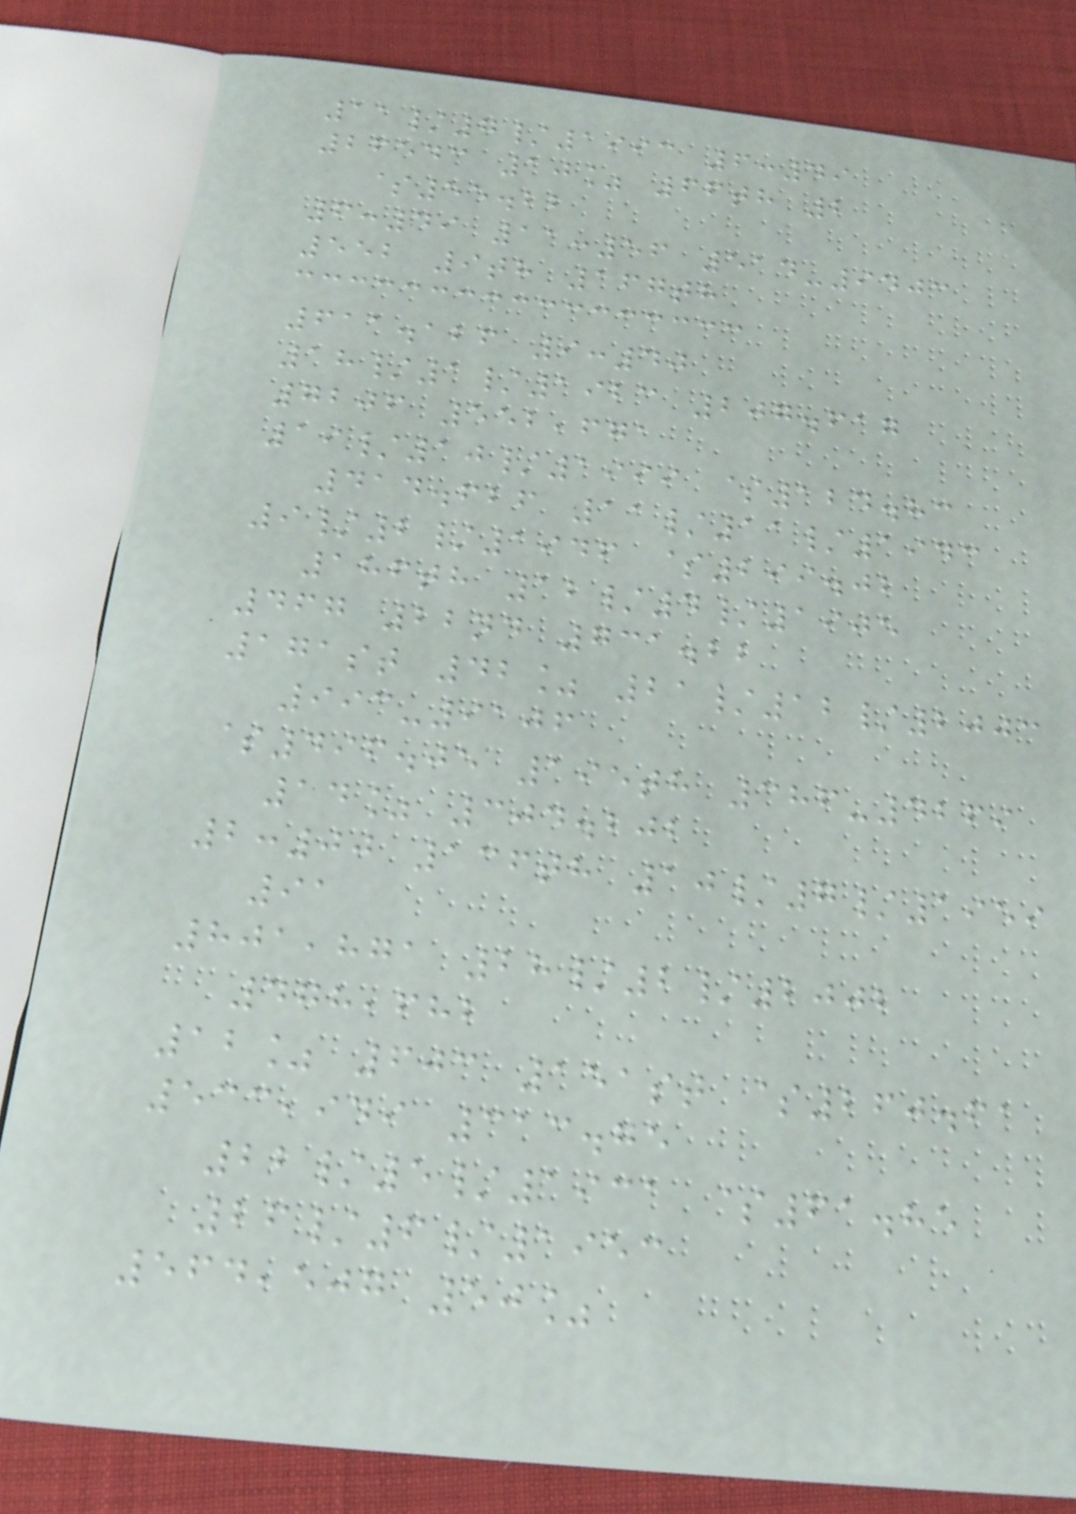11/7/1993 6:49
26543 10% 66th 2
$55.22
6:49 11:56 514-9403
552 9th 167th
611.126 9:40
18/1/1923 207.617
7206 552,671
19/10/1999 $124.83
414.626 11/11/1943
9/2/1946 $299.02
186th 12/4/1905
467 22nd 731.22
171st 42% 21/12/2003
993-9106
$496.05 195th 386-4269
14% 304.202
2:00 136th 10/7/1959
91
801,871 28/2/2002
478,682
12% 603 151st $260.61
533,949 313.75
22/5/1931 $61.85
26/6/1953
564,507 50%
